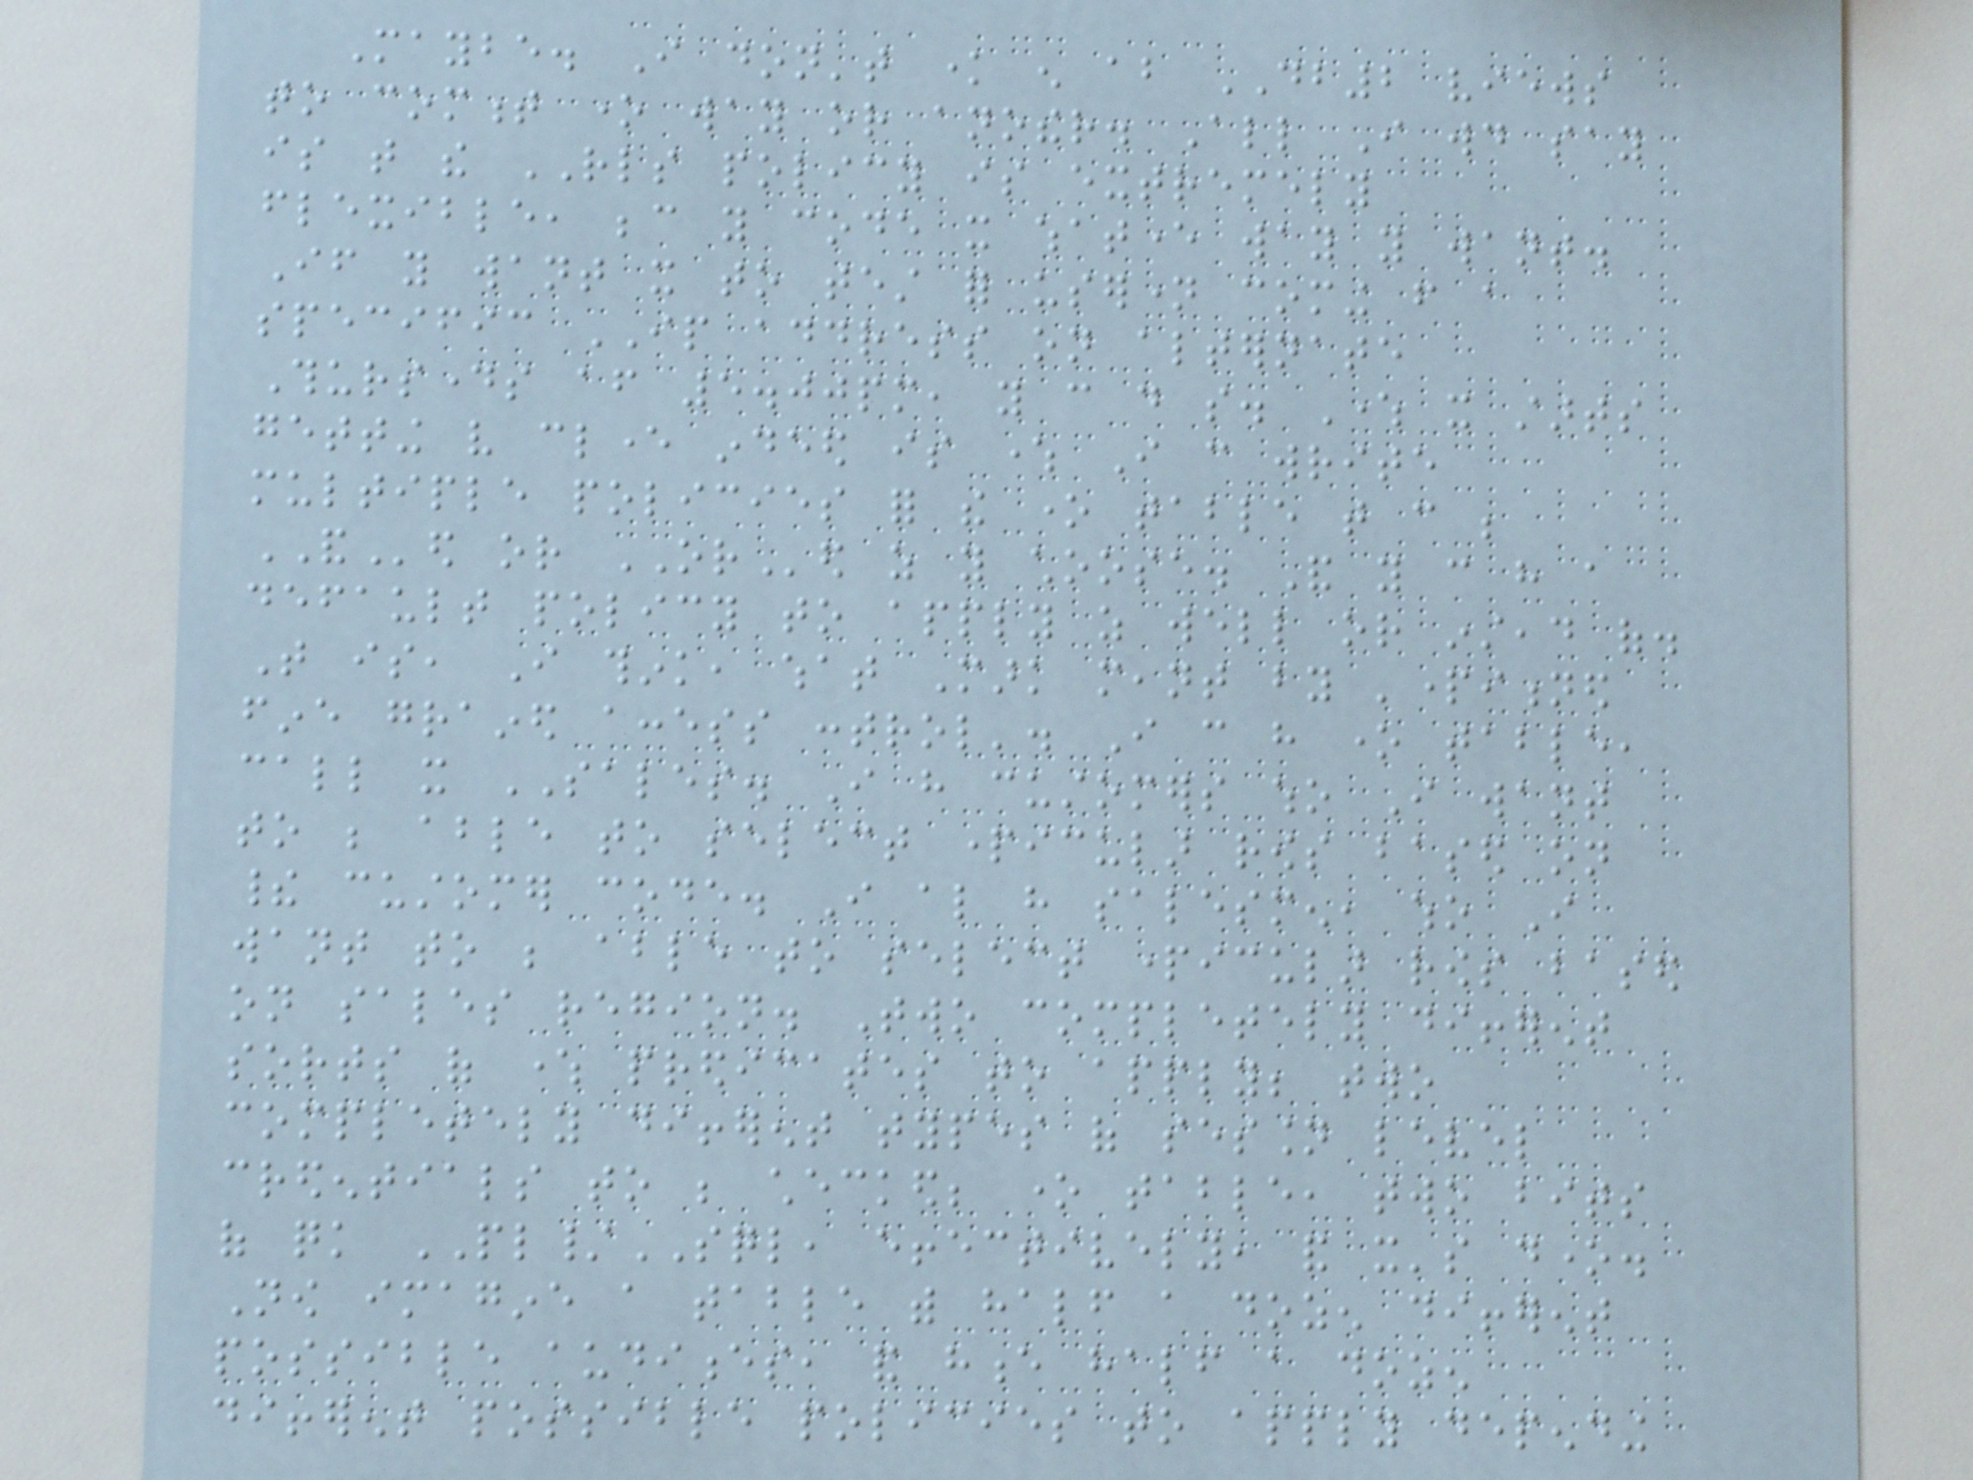Maybe. I don't know enough about DB2 views
to comment one way or another. All I would say
is that the RLS policy is extremely
flexible, because you code it whatever way you want.
If you want it to test for username coming from a
specific IP address on alternate
Thursdays after 5.00pm, you can do so. Where it starts
getting very clever indeed is where I can write
multiple policies for the one table that can be
ANDed or ORed as you choose. And you can have a
default policy to apply as well or instead of.
That is, I think, what Mark meant by 'partitioned
fine grained access control'. I can have one table,
call it SALES. I have customers who I want
to be able to select particular rows based on
their customer code. I also have salesmen, who I
want to be able to select particular rows based
on sales region. Two completely different
sorts of where predicates to apply; two
completely different types of session level
credentials to be checked; one table, two bits
of quick PL/SQL, effectively, and it's done.
Now imagine a table with half a dozen different
possible audiences, and hence half a dozen
different possible policies to apply depending
